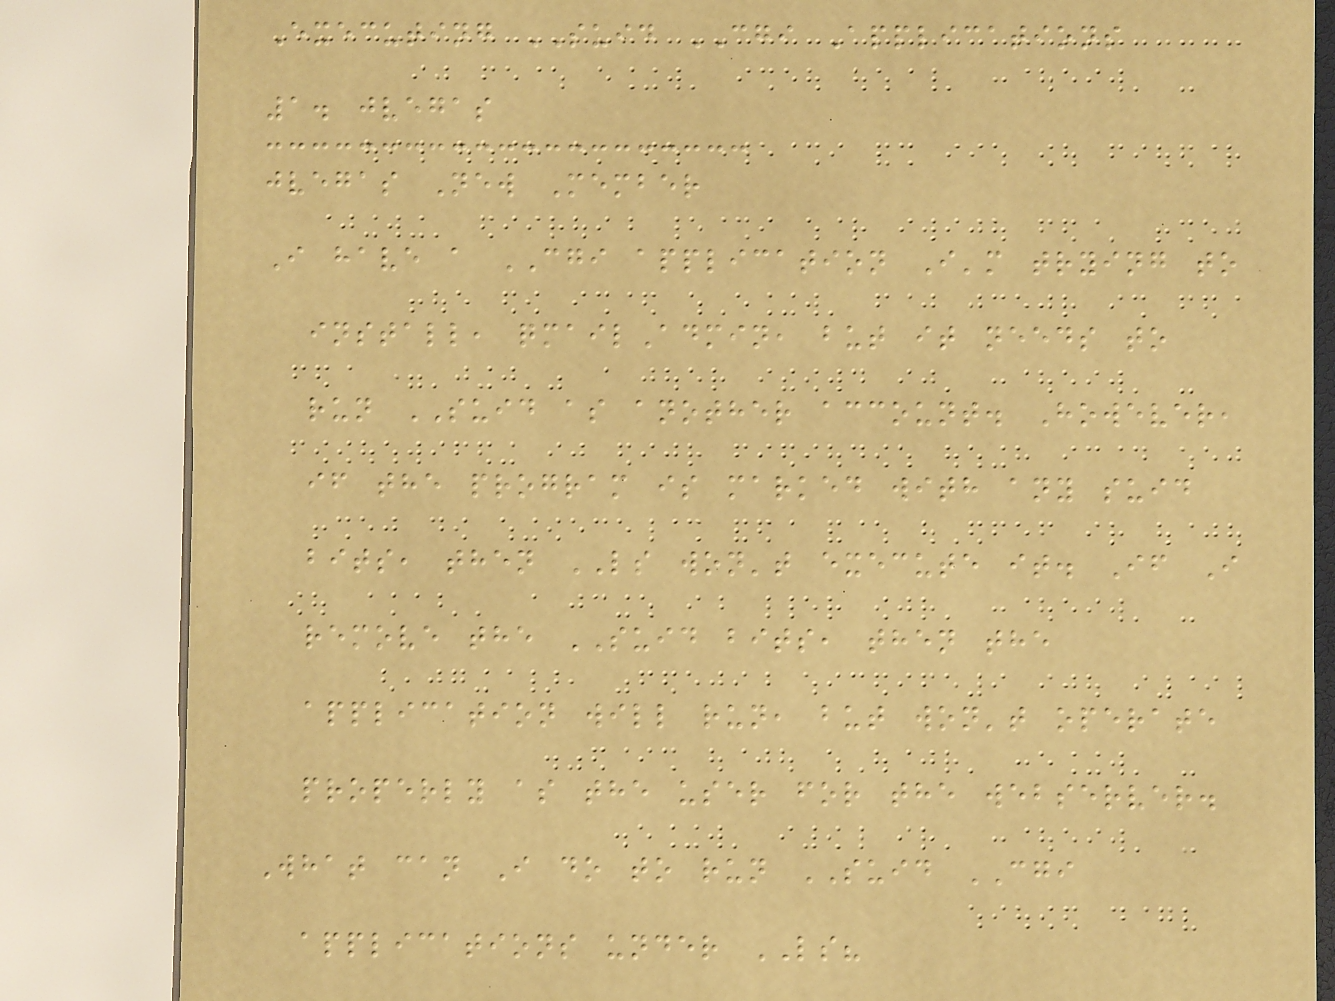Executing SUID CGI Applications
1. jvegas
jvegas New Member
I have a CGI application I'm trying to
install, qmailAdmin, but it needs to
run SUID as another account. However,
if the program is marked with any suid
bits, then LS won't execute it. If I
remove the SUID bits, then the
application will run, but won't operate
properly as the user for the webserver.
What can I do to run SUID CGI
applications under LS?
